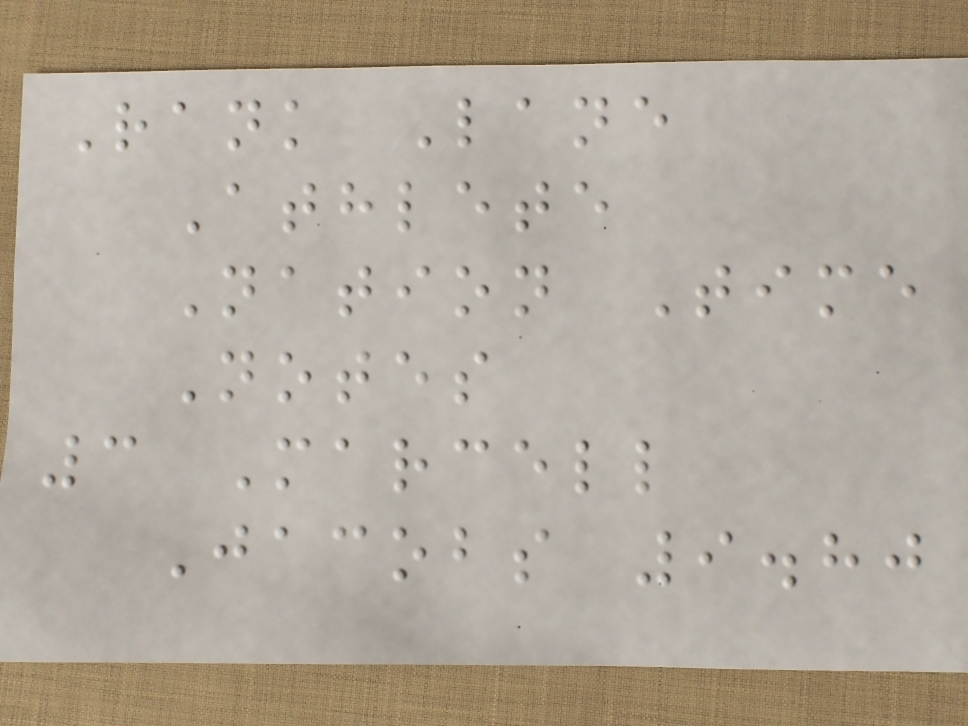Rank Lane
Athlete
Nation Time
Notes
3 Marcell
Jacobs 9.80
